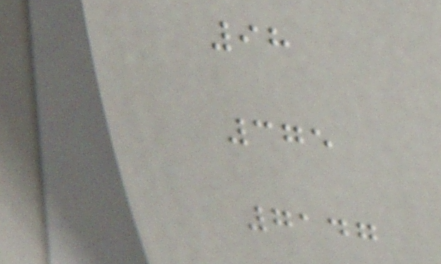98
375
7147
